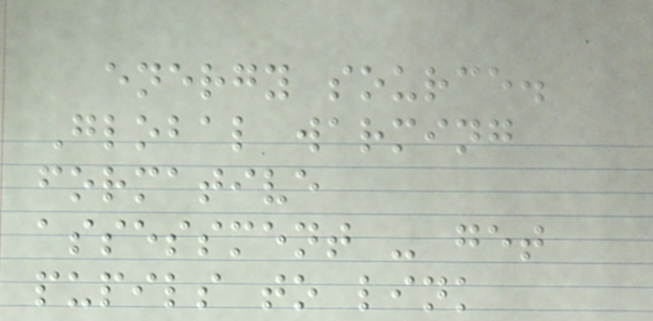energy source.
Global warming
formative
assessment - get
pupils to link
